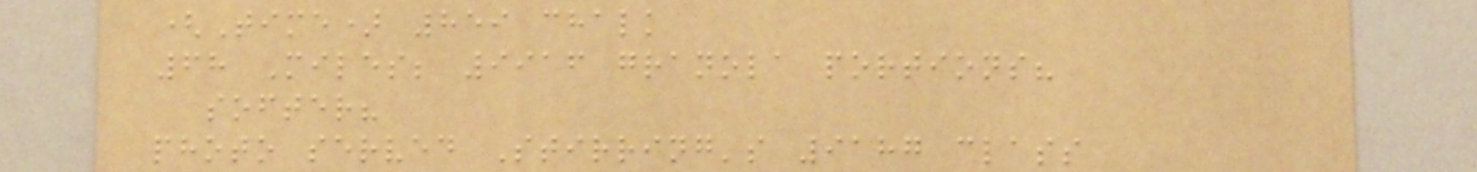(Time) 859 chalk
68 Miles; 9916 granola portions?
softer?
photo served Stirring's 9187 class
